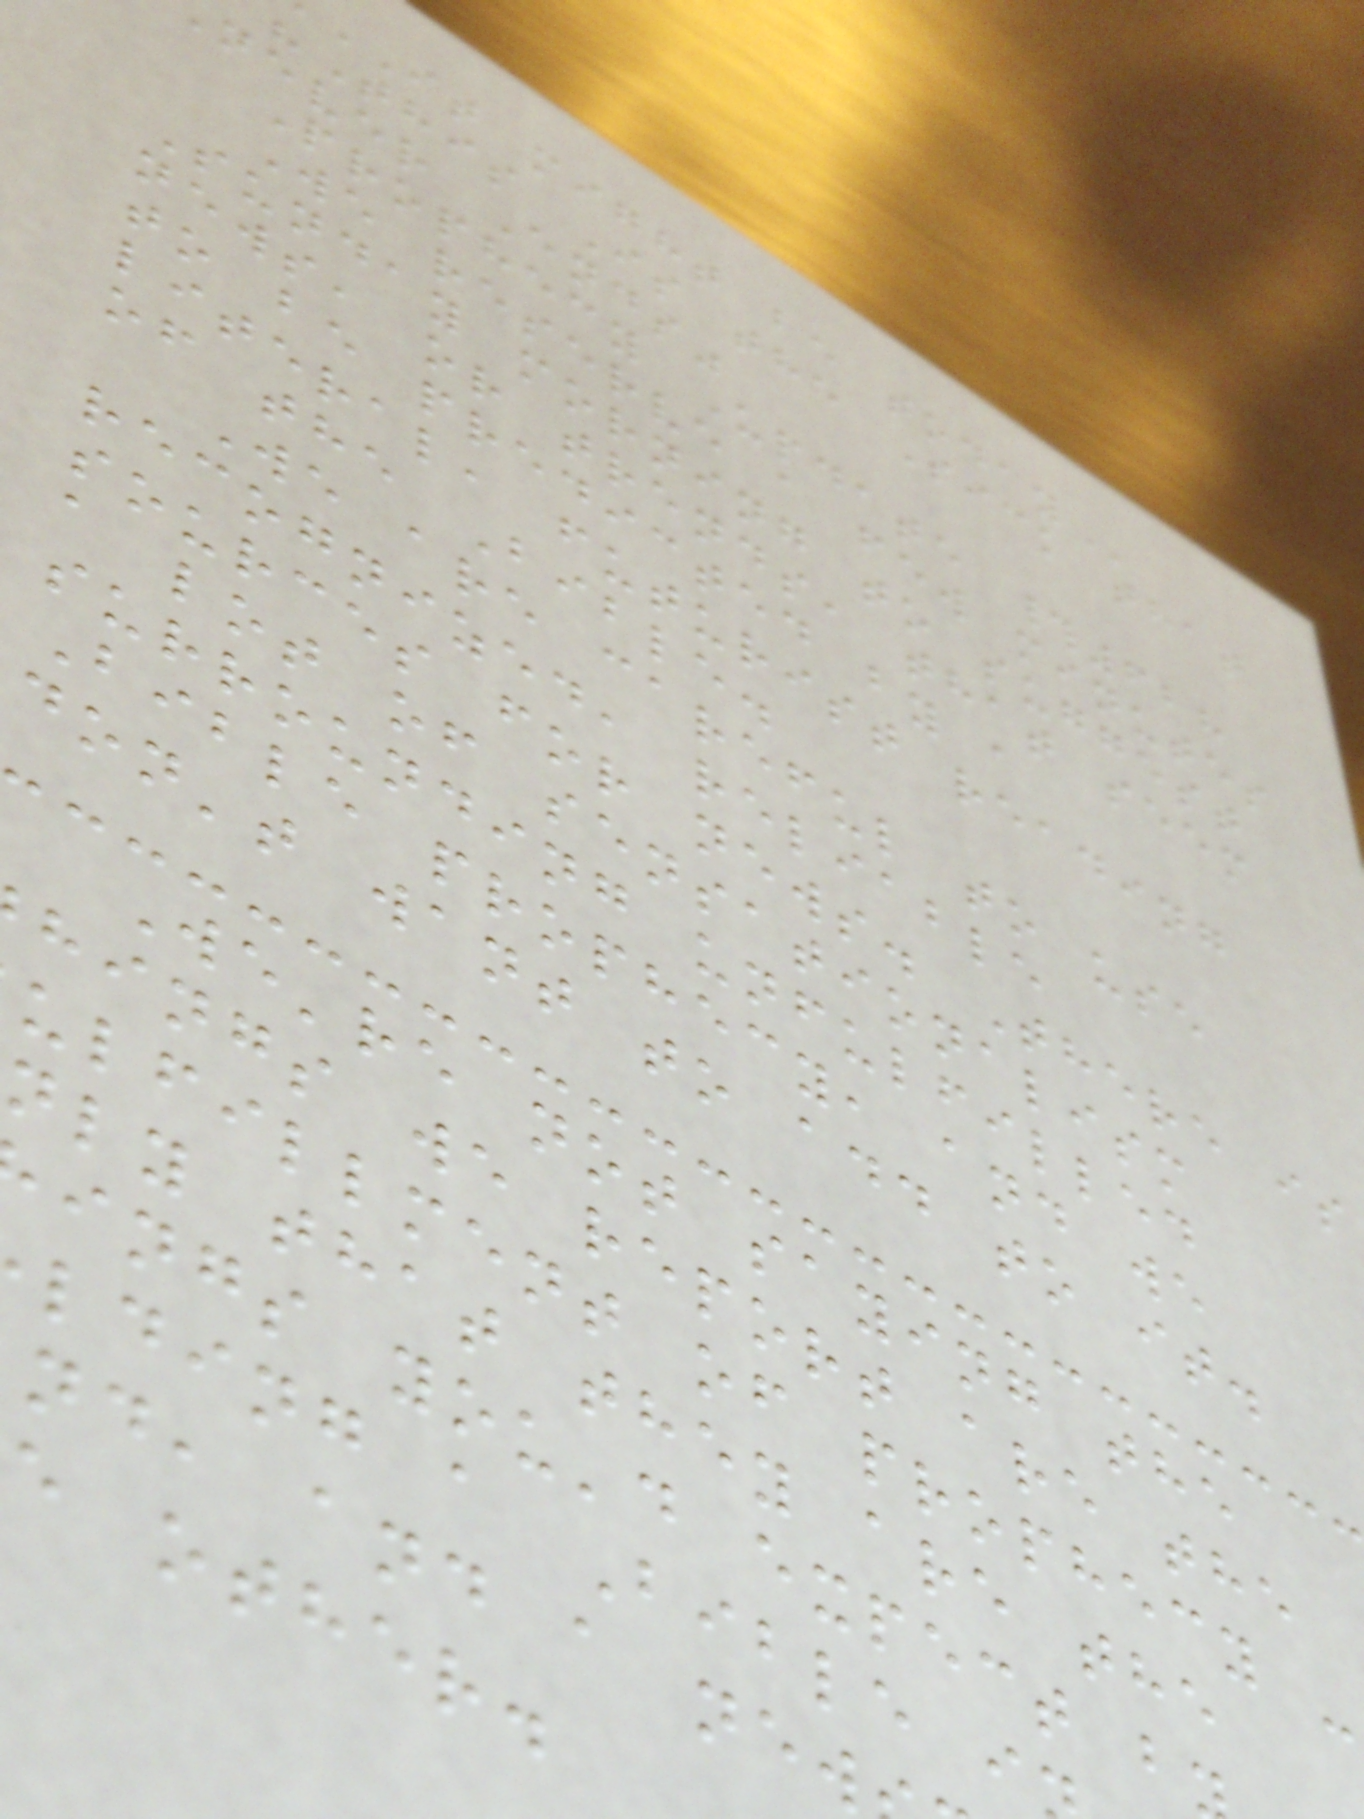IT might be
"This Is the Sick that
never Ends"
Prophecy Update #628
We reserve a few minutes
Sunday morning to suggest
news, or trends, that seem
to be predicted by a
literal, futurist reading
of the Bible.
We are careful to use
recognized, reliable
sources for news. There is
a lot of sensationalism
surrounding unfulfilled
Bible prophecy, and we
don't want to add to it.
We're not saying the
hings we report are the
ulfillment of prophecy -
nly that they are the
ings you'd expect b
lding a Bible i
nd, and a new
e other.
